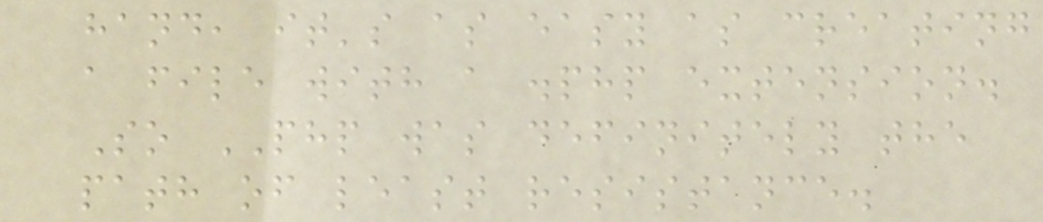hand, it's as easy as creating
a file with a .php extension.
So PHP was definitely the
path of least resistance.
